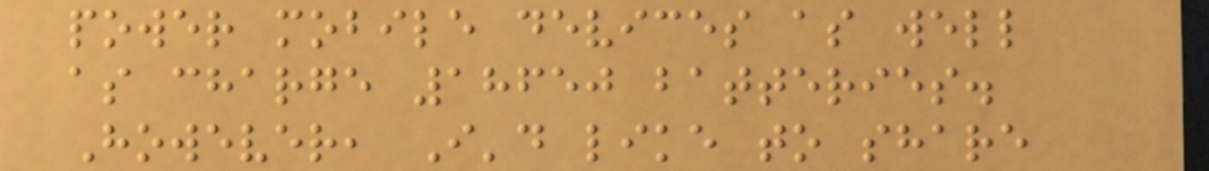power mobile devices as well
as charge 18650 batteries.
However, I'd like to share
